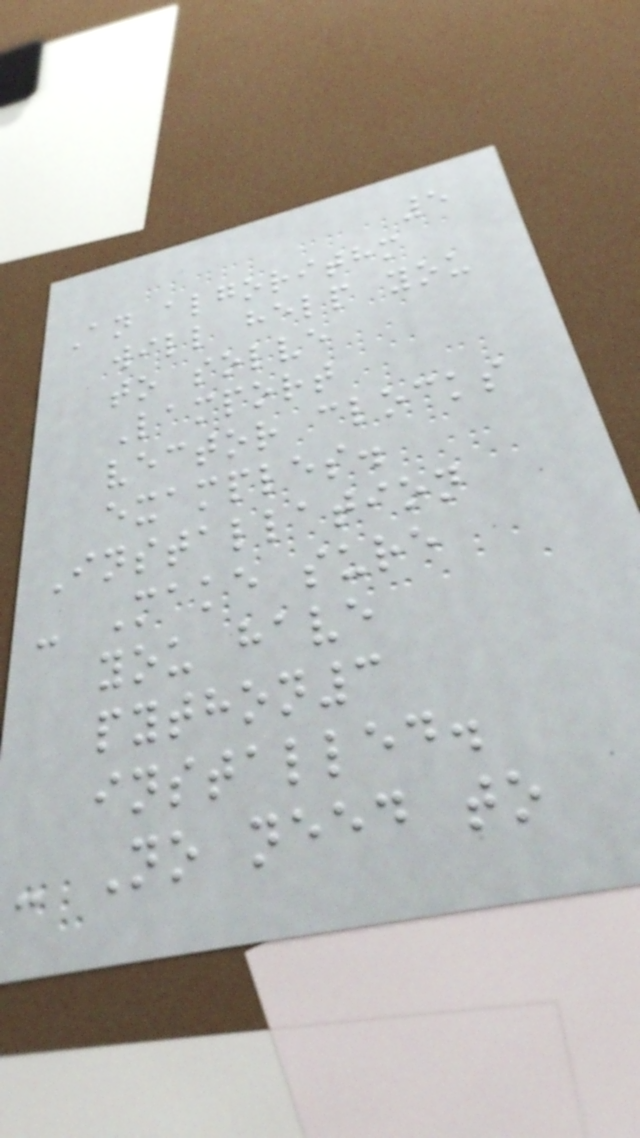5
An algorithm
will help you
to solve
Lamport
vector clocks
examples.
Installation
- Make sure
you have
python3
installed.
- No need to
